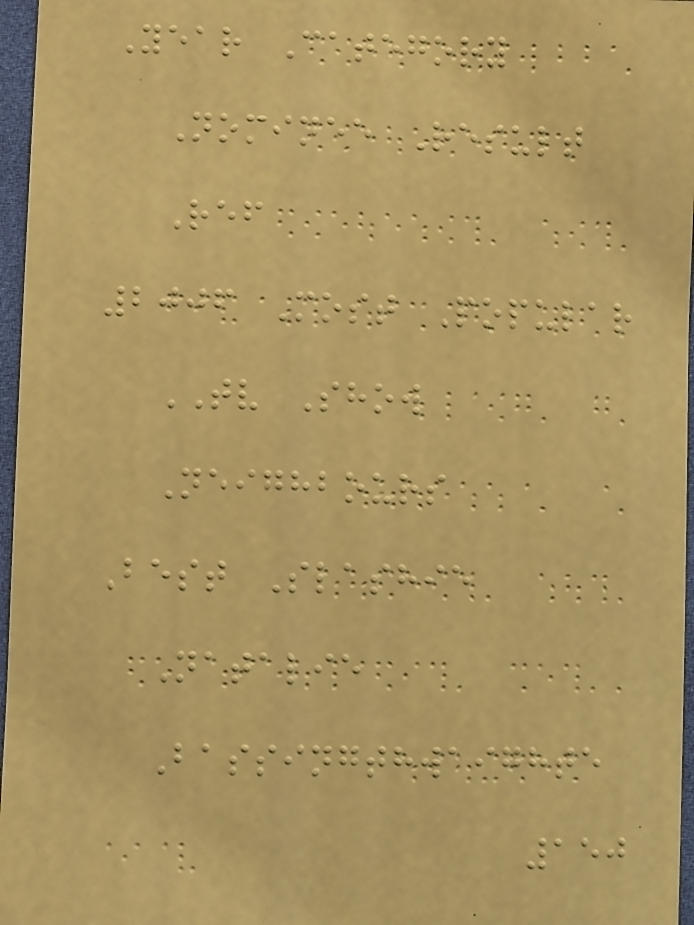Year Category
Nominee Result
Ref
2006 Most Popular
TV Show
Neighbours
Best Slashie
Natalie
Bassingthwaighte
150
